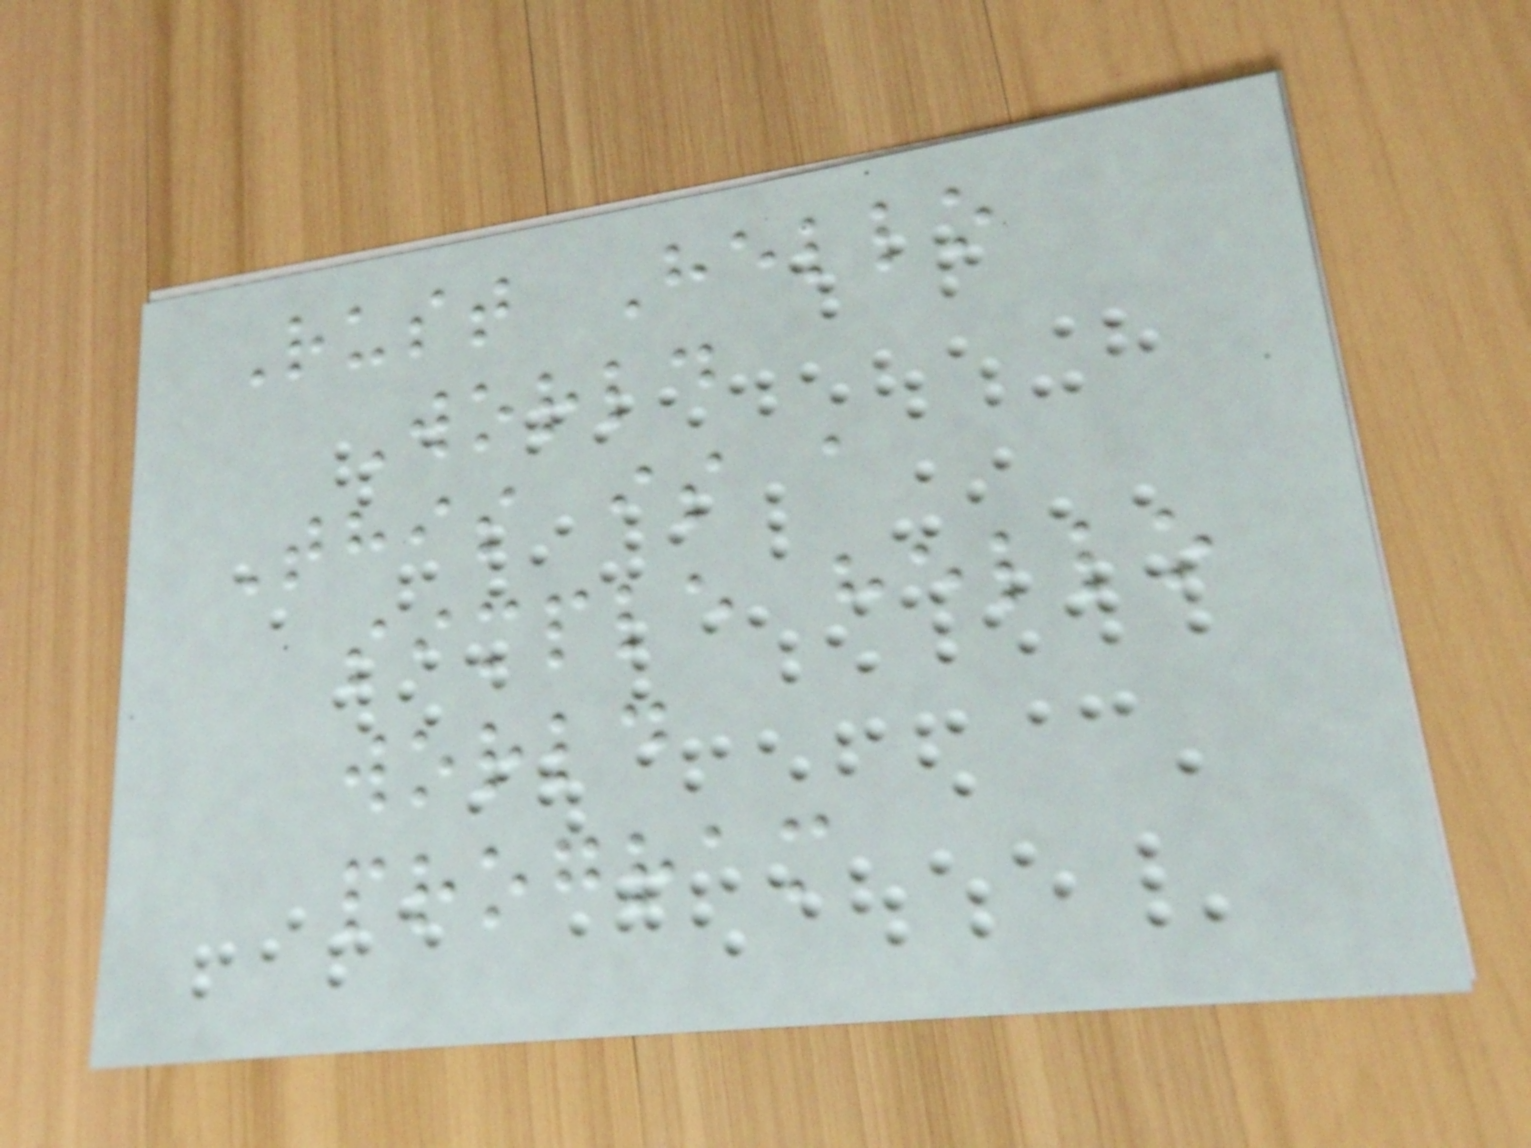Rust Hello
World
This is a
simple hello
world
program
